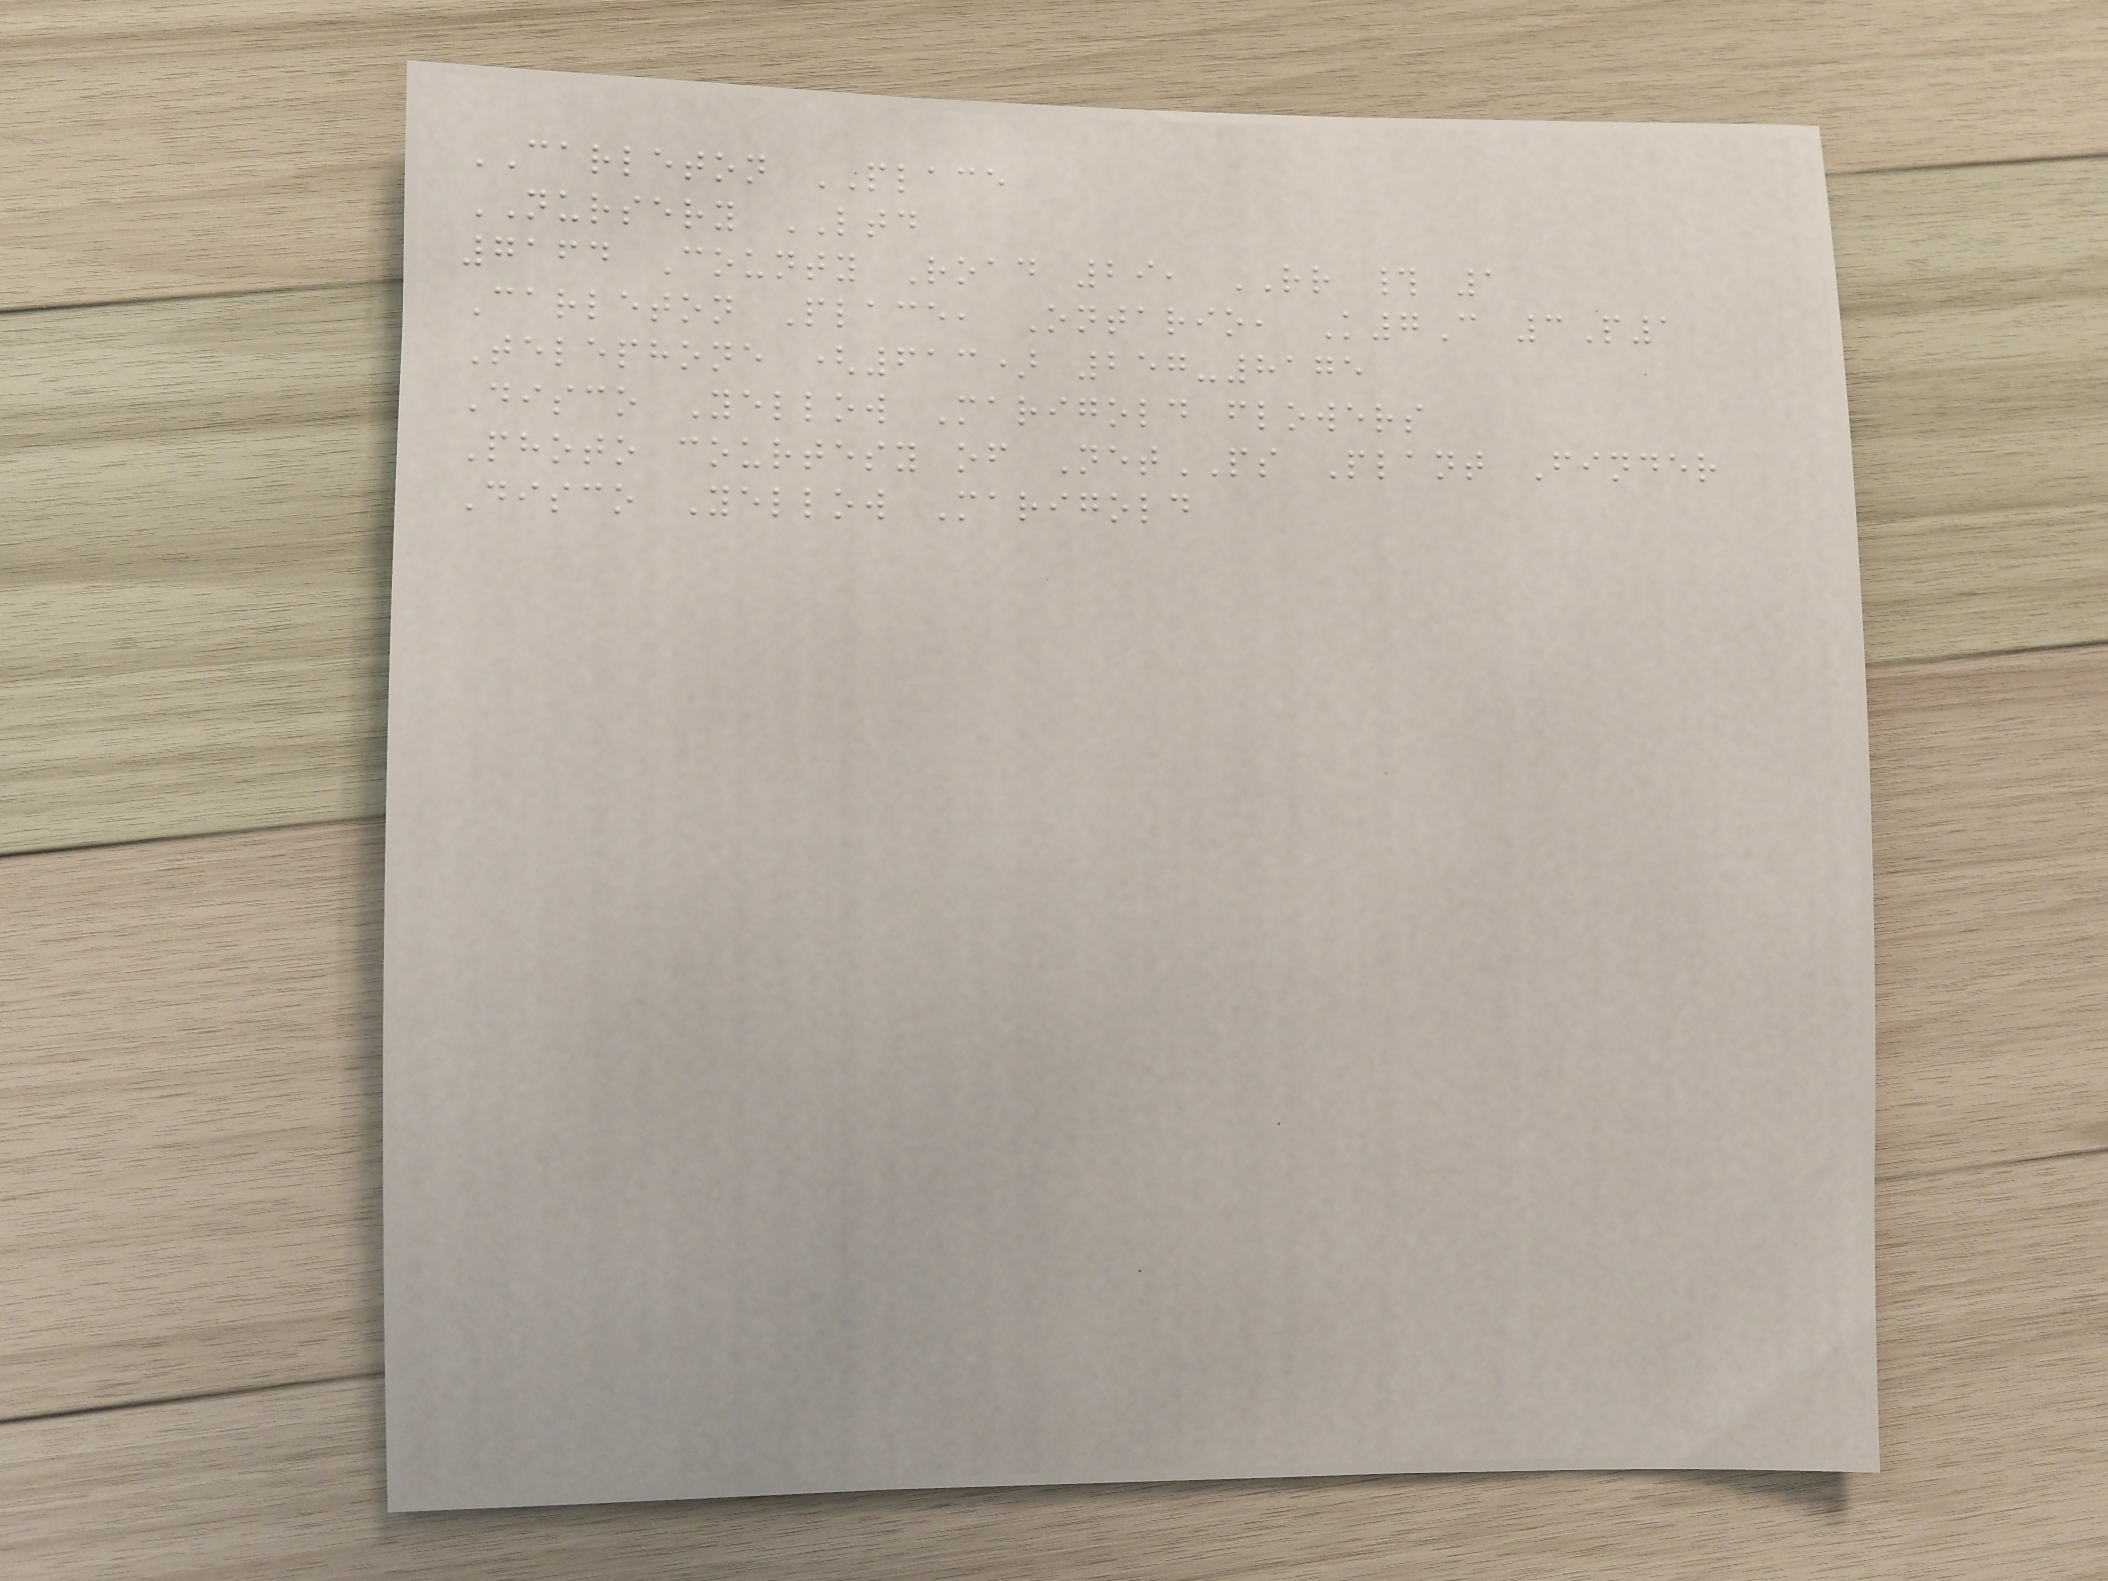CARLETON PLACE
NURSERY LTD
7164 County Road 29, RR # 1
Carleton Place, Ontario, K7C 3P1
Telephone (613) 257-8175
Disco Yellow Marigold flowers
Photo courtesy of NetPS Plant Finder
Disco Yellow Marigold
